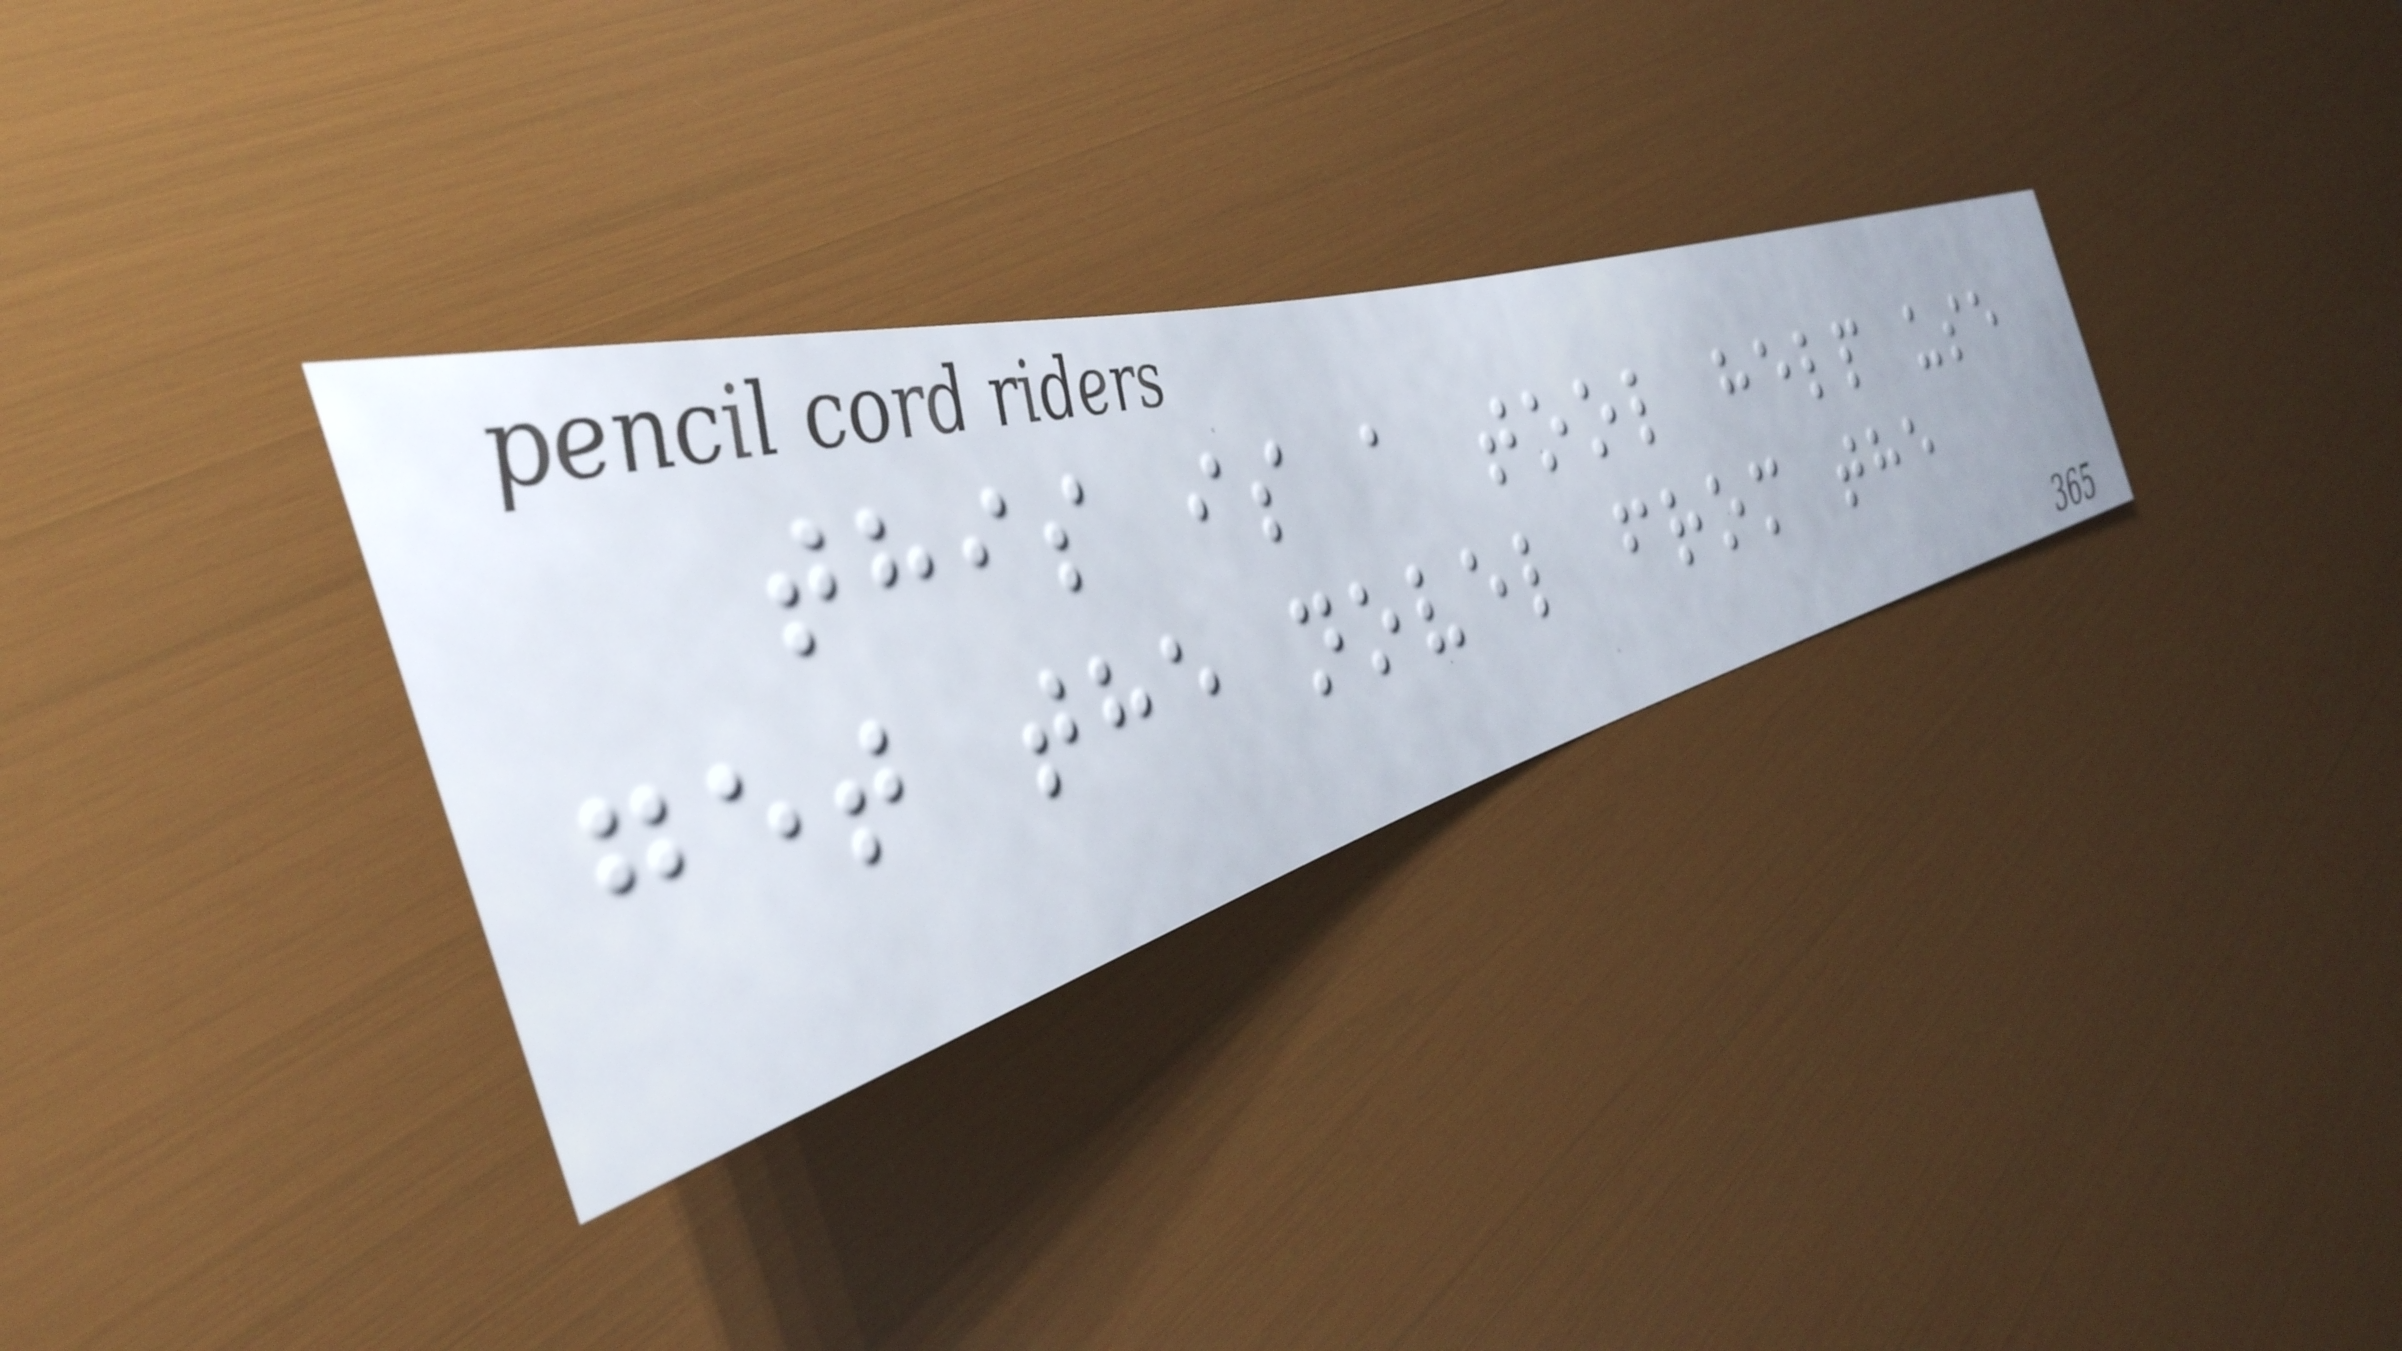this is a tool help use
get the novel from the
